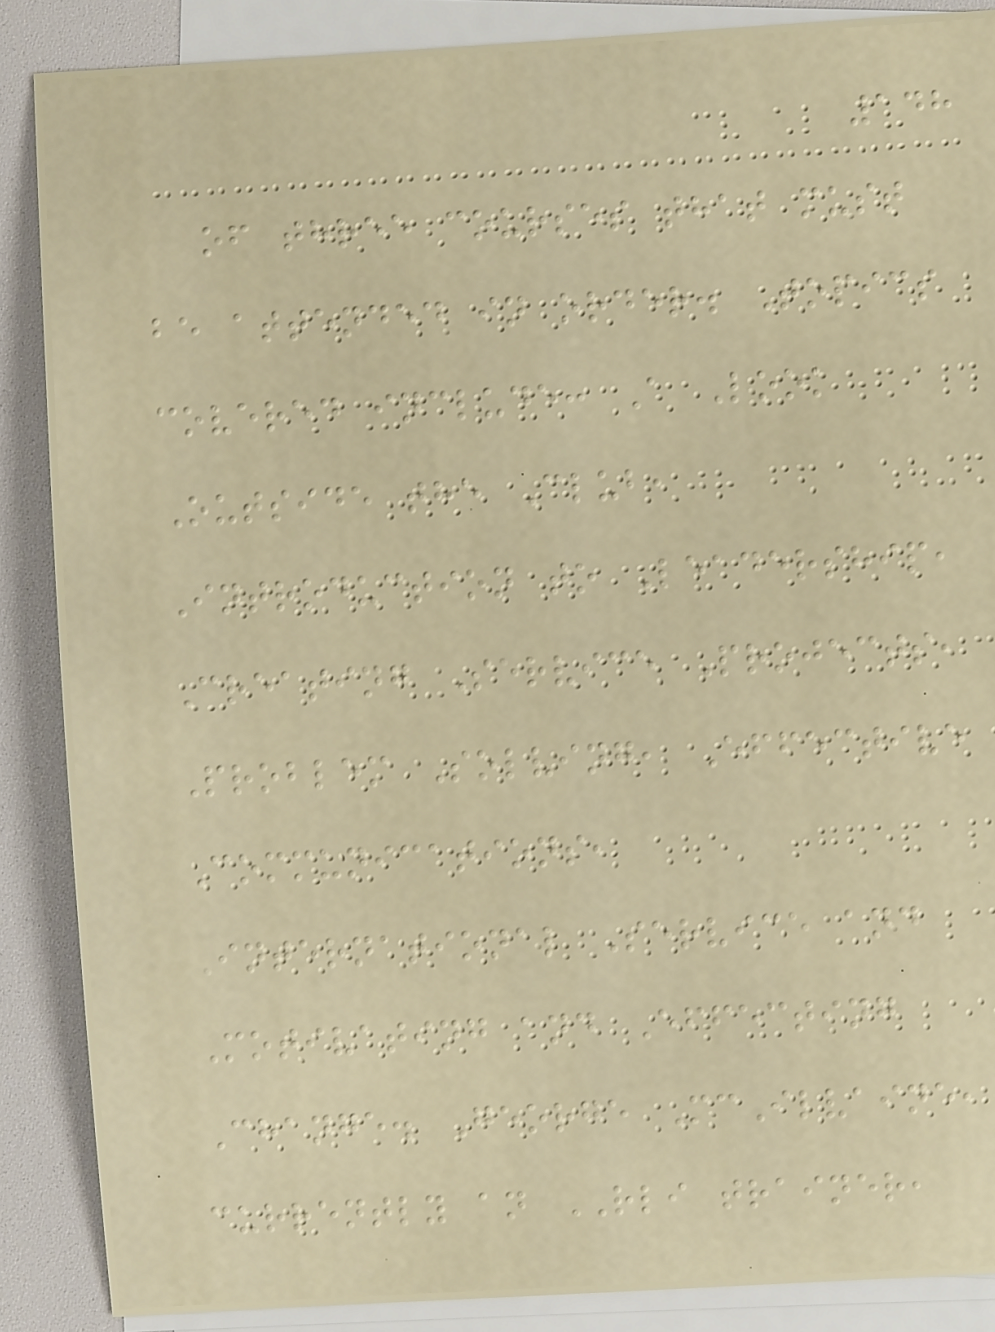148
of three courses that must
be attended in order. Topics
covered include: A Look
Outside the Club,
Introduction to Leadership,
Creating Service Projects,
Problem Solving, Effective
Communications,
International Service and
Motivating and Effecting
Change. George McIlvaine,
currently an RLI trainer,
